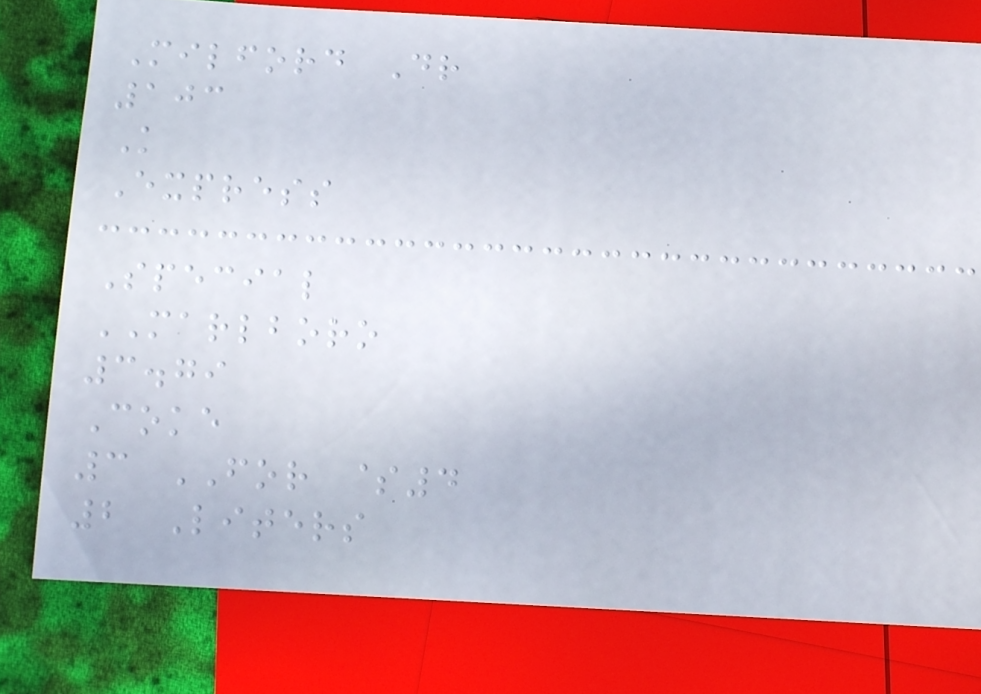Milford Dr
103
K
Express
Special
MARLBORO
3.79
Coke
3 FOR $4
2 Liters
